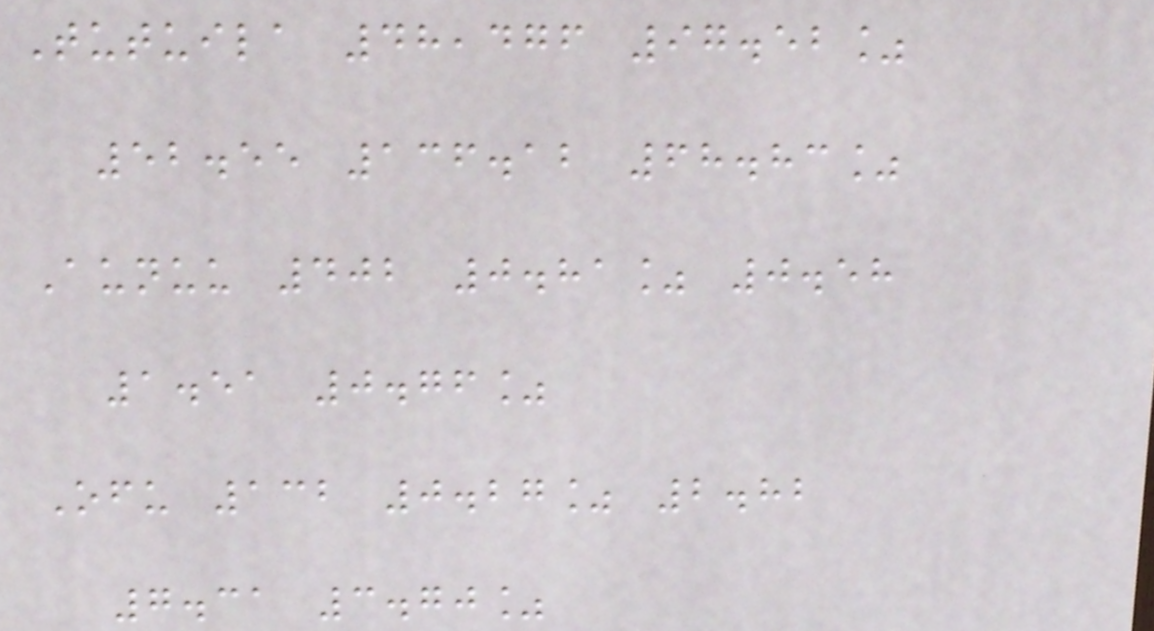Tutuila 48,476 97.52%
52.55 136.12 68.83%
Aunuu 402 0.81% 0.58
1.51 0.76%
Ofu 132 0.27% 2.82
7.31 3.70%
